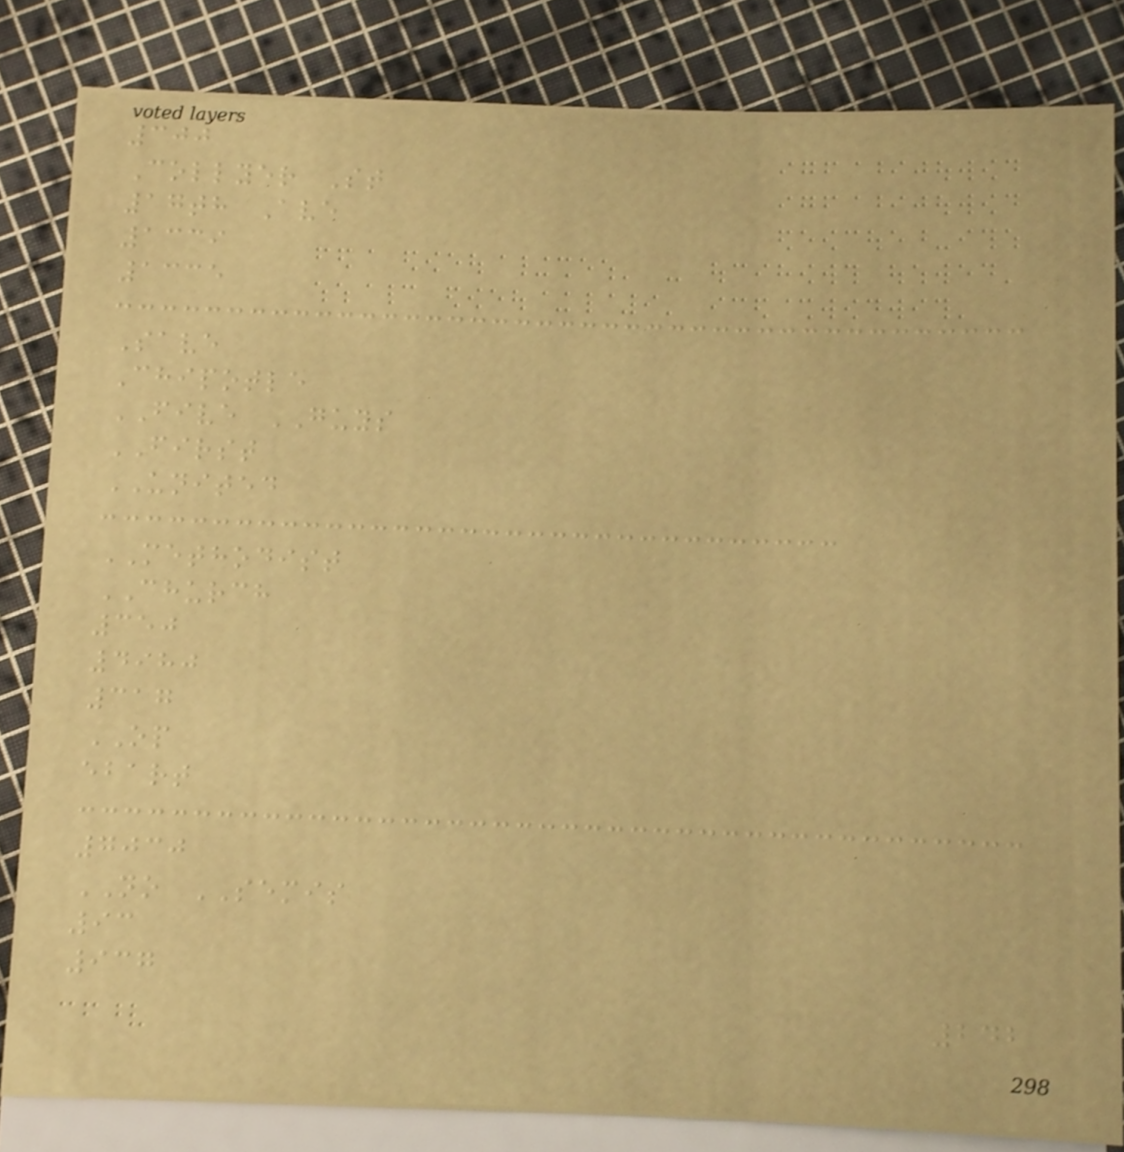300
Collyer St
17th Ave
1339
1335
Save
Chipotle
FIVE GUYS
FIRST
UNITED
METHODIST
CHURCH
350
4980
317
OP
ebart
7030
NO SEMIS
93
937
242
